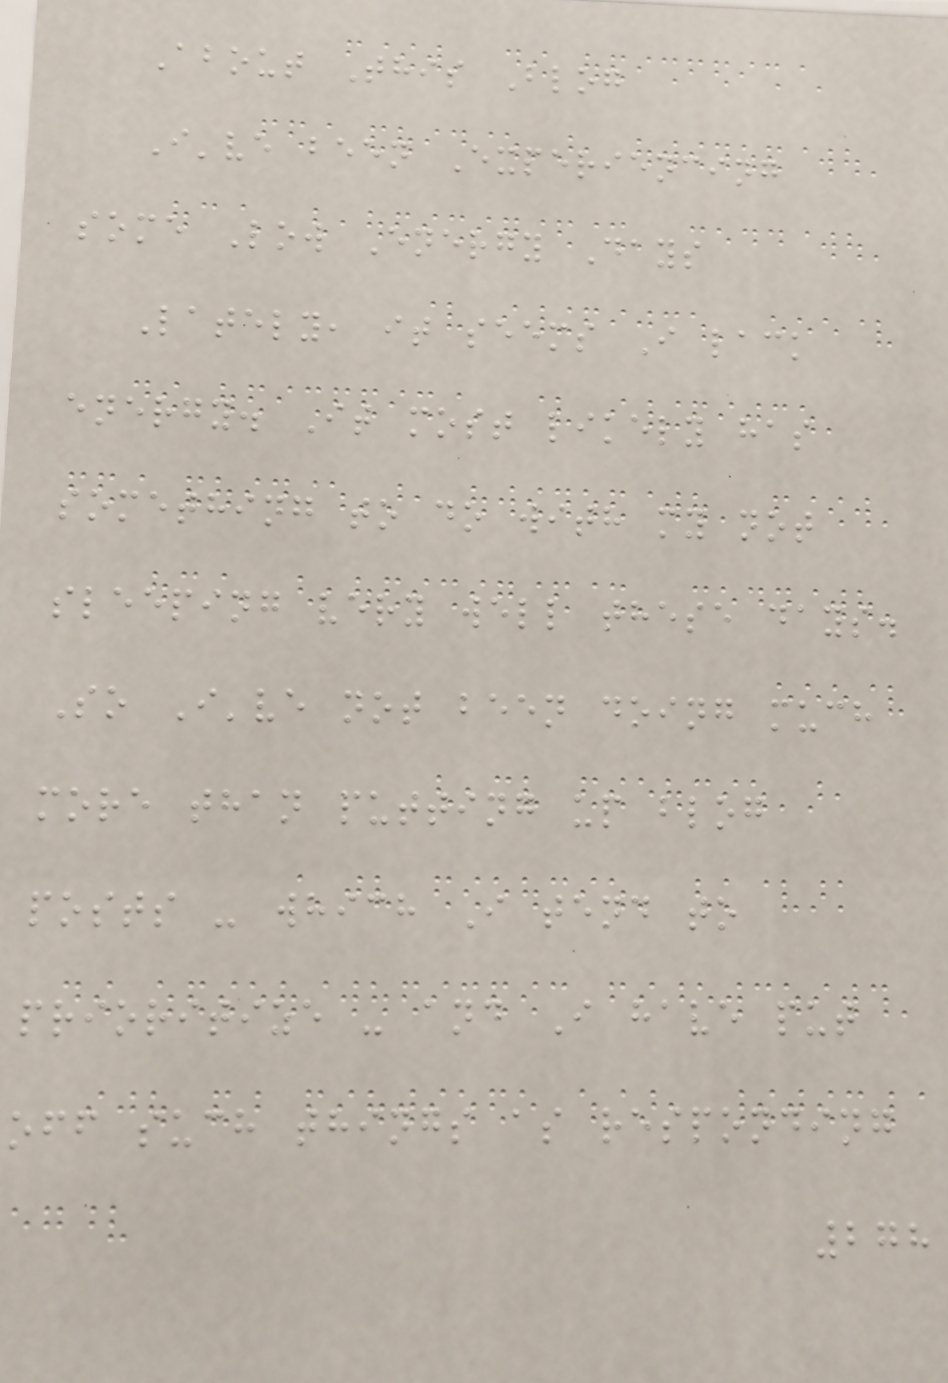About This Blog
I've been Experiencing
some Low Energy Days
Lately, it seems I lack
energy. It most likely has
something to do with my not
sleeping very well these days.
So I've not been doing much
more than putting up blog
posts - which I tend to
prioritize - and I have put
off such things as responding
278
